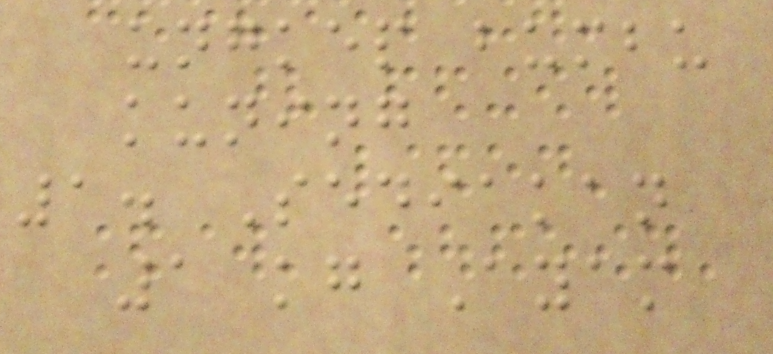ungkep bumbu
kuning
1. Sediakan
1 kg Ayam
